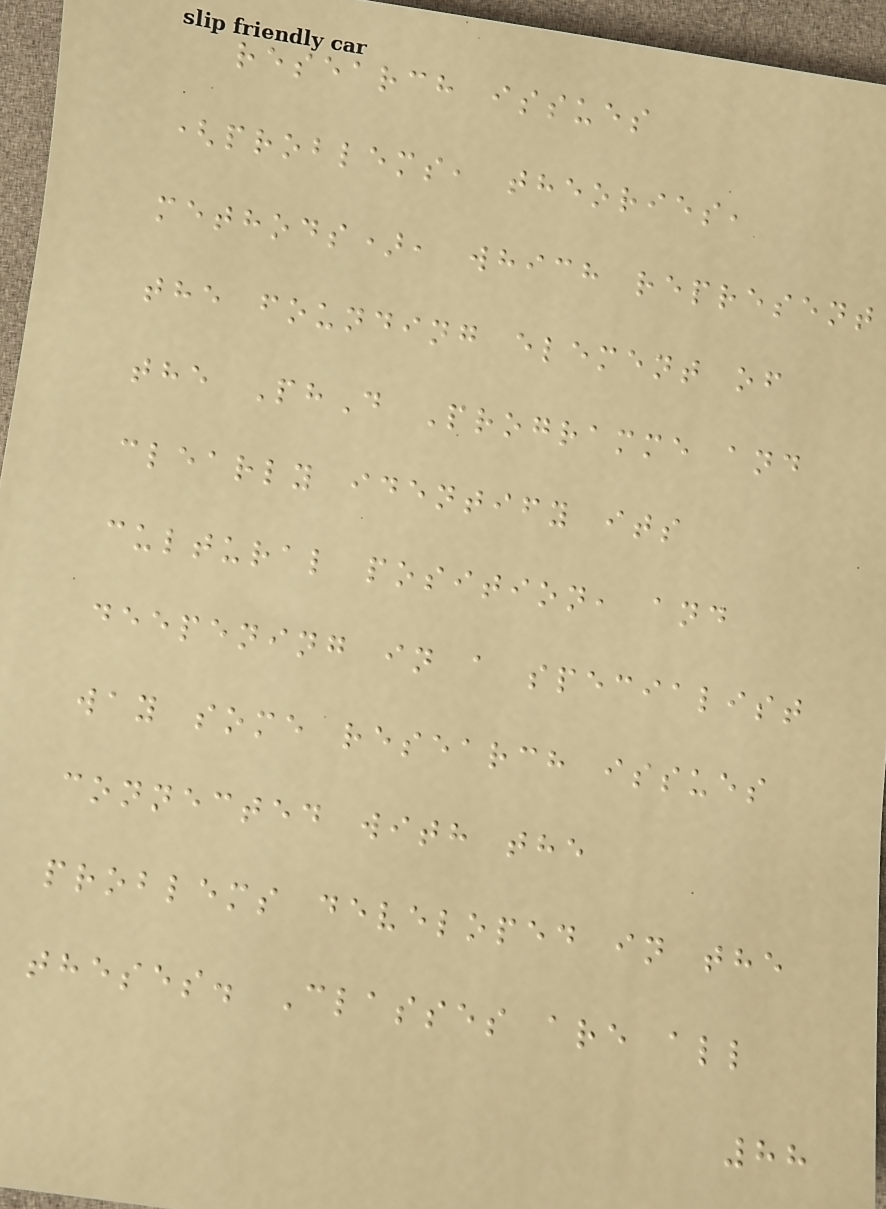research issues
(problems, theories,
methods), which represent
the founding element of
the PhD Programme and
clearly identify its
cultural position, and
deepening in a specialist
way some research issues
connected with the
problems developed in the
theses. Classes are all
88
